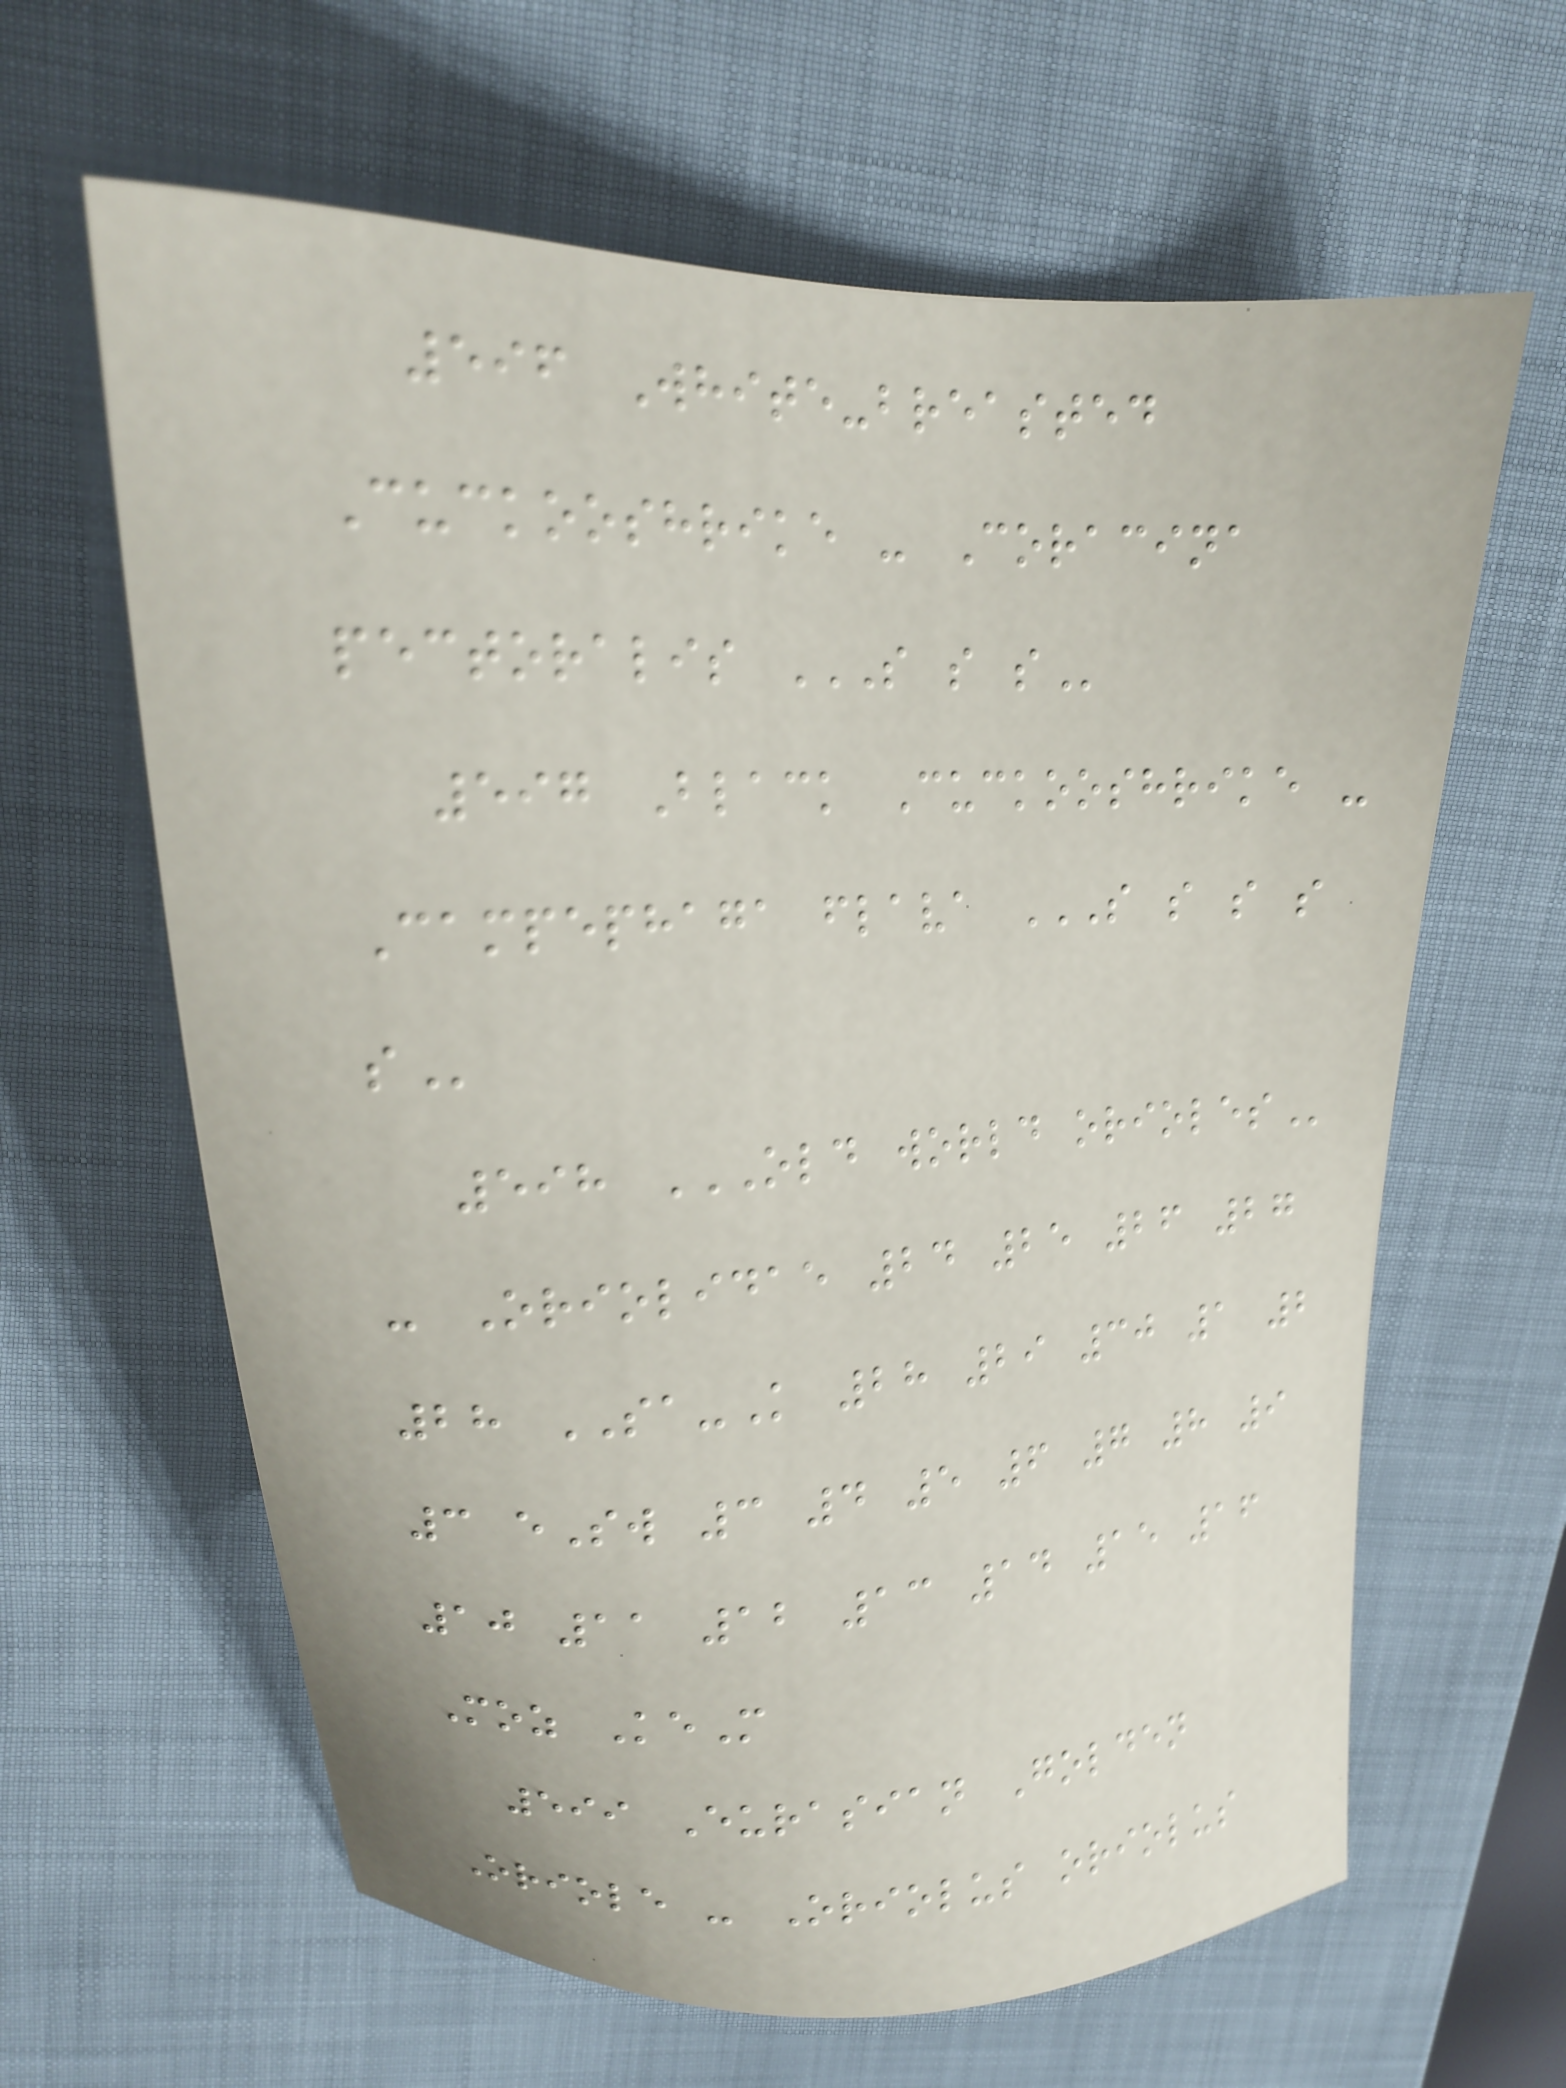596 White-breasted
Cuckooshrike - Coracina
pectoralis S S S
597 Black Cuckooshrike -
Campephaga flava S S S S
S
598 OLD WORLD ORIOLES
- Oriolidae 24 25 26 27
28 SA-K 28 29 30 1 2
3 eSw 3 4 5 6 7 8 9
10 11 12 13 14 15 16
Moz KeM
599 Eurasian Golden
Oriole - Oriolus oriolus
